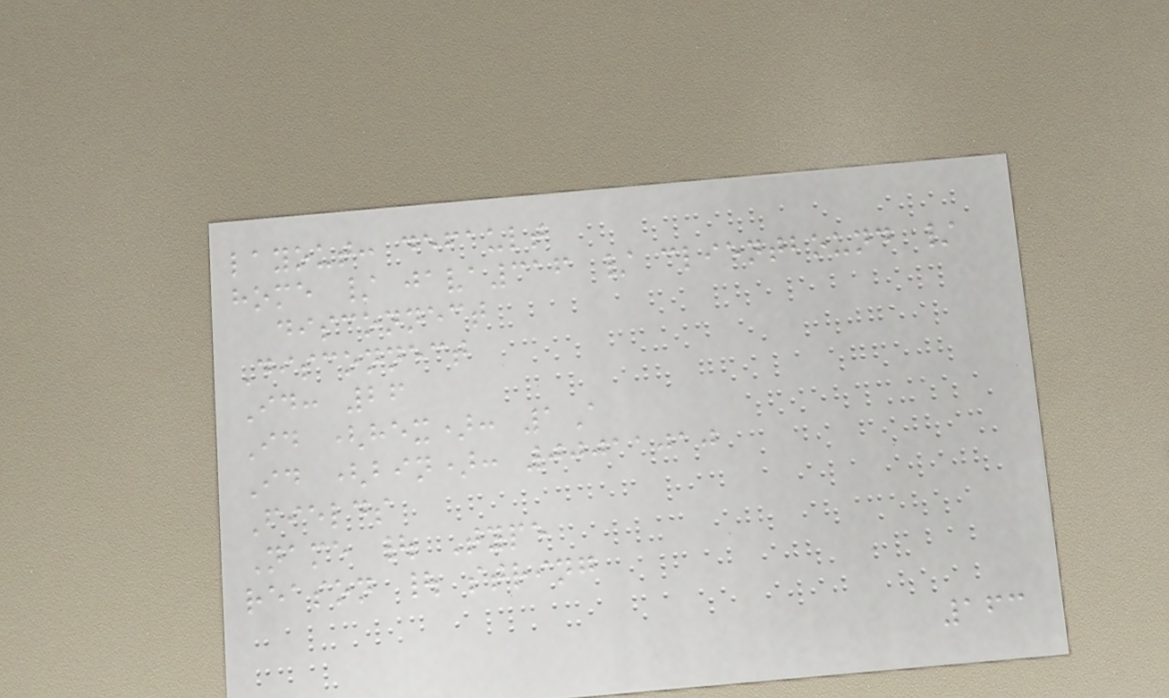layout: default
home / java316 / clientbound /
disconnect
Disconnect
Id: 26
Id (hex): 1A
Id (bin): 00011010
Fields
Name | Type
reason | string
163
